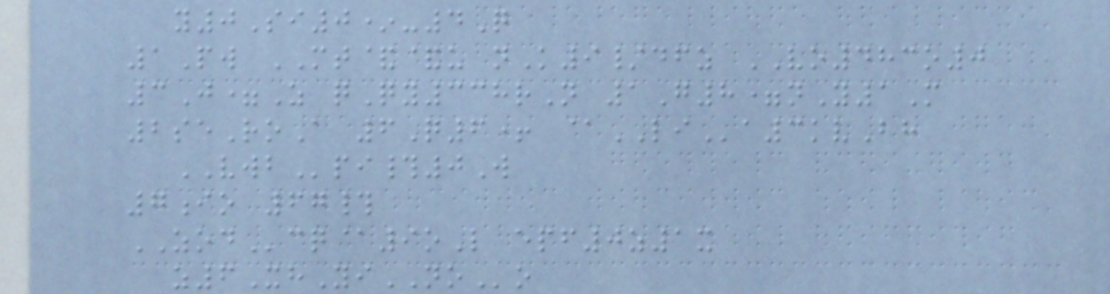y0Si0*-4Q
1Pw MT&&u nK9/dfz VO483o0
3J=Z qQy338rN 1G8=nY1M
2seRoA 6Q6+ @LIa3kvBh
VWBpi#0W
7io 67#
ZODcq@9oL epf0z1x
z6XhYiNOo
